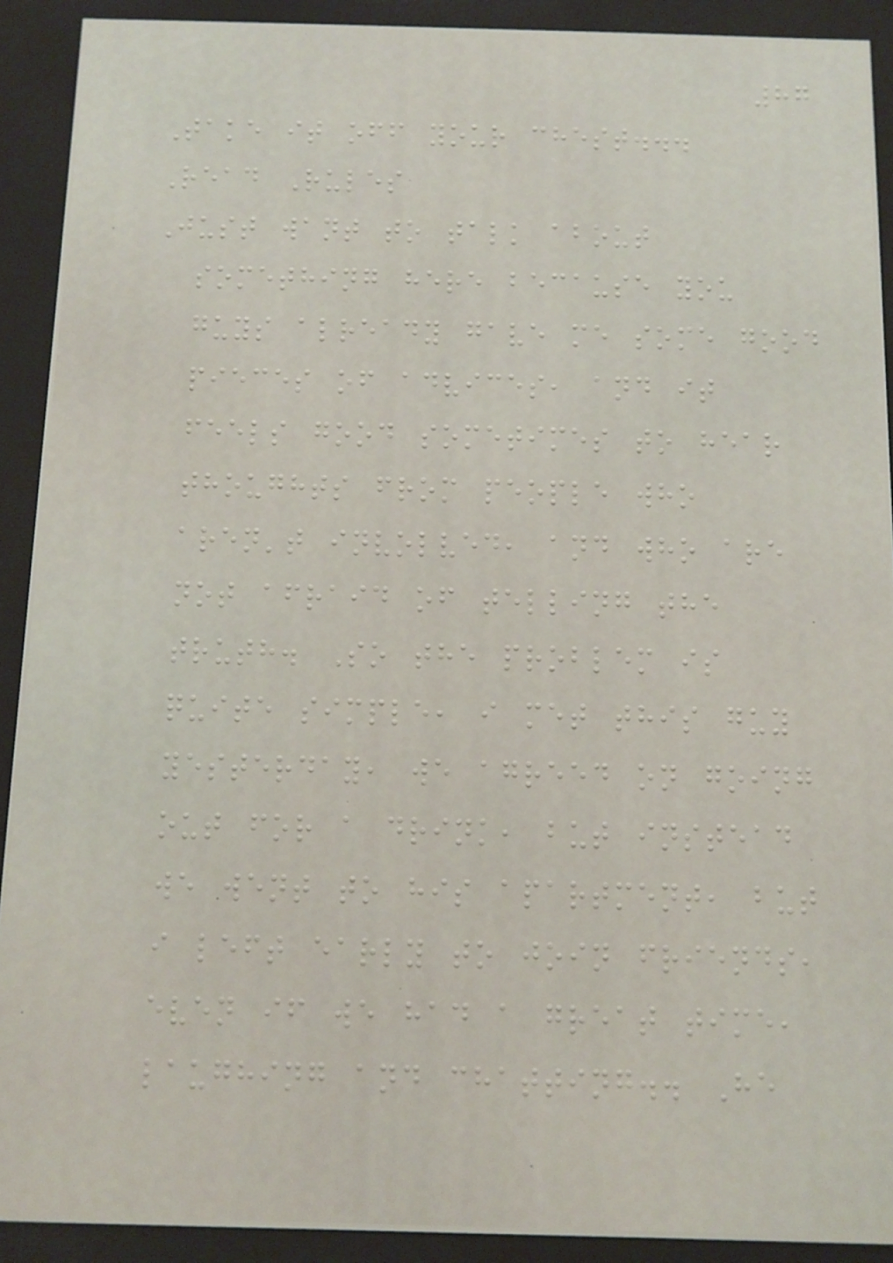87
Take it off your chest...
Read Rules
Just want to talk about
something here because you
guys already gave me some good
pieces of advices, and it
feels good sometimes to hear
thoughts from people who
aren't involved, and who are
not afraid of telling the
truth. So the problem is
quite simple, i met this guy
yesterday, we agreed on going
out for a drink, but instead
we went to his apartment, but
i left early to join friends,
even if we had a great time,
laughing and chatting.. He
